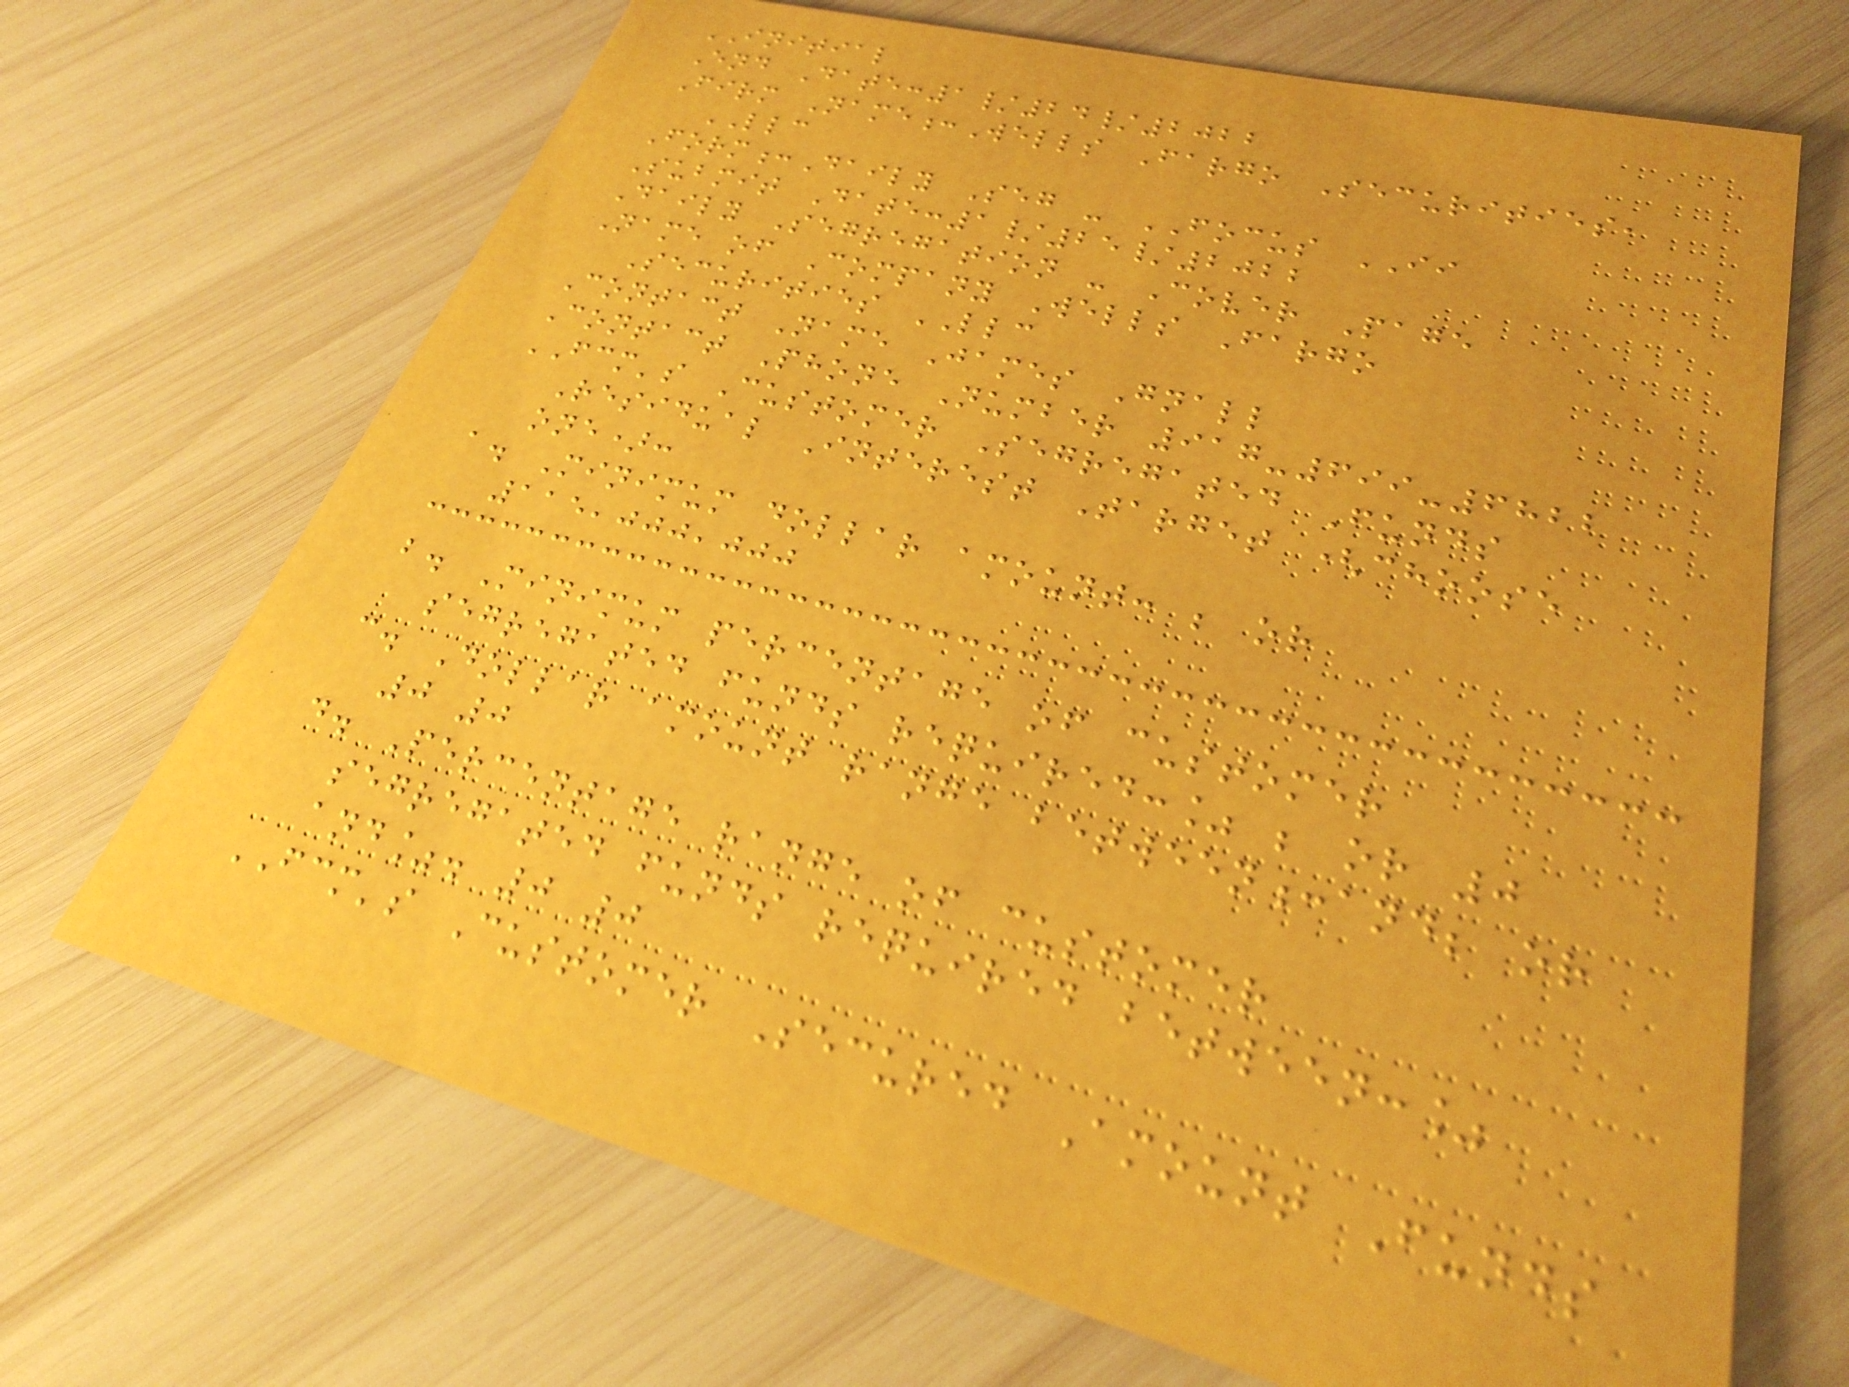INITIAL
End Date:1/24/2022
Firm Name:Wells Fargo Securities,
LLC
Form:Daily Seg - FOCUS II
Submit Date:1/25/2022
Daily Segregation - Cover Page
Name of Company Wells Fargo
Securities LLC
Contact Name James Gnall
Contact Phone Number 917-699-6822
FCM's Customer Segregated Funds
Residual Interest Target (choose
one):
a. Minimum dollar amount: ; or
115,000,000
b. Minimum percentage of customer
segregated funds required:% ; or 0
c. Dollar amount range between:and; or
0 0
d. Percentage range of customer
segregated funds required between:%
and%. 0 0
FCM's Customer Secured Amount Funds
